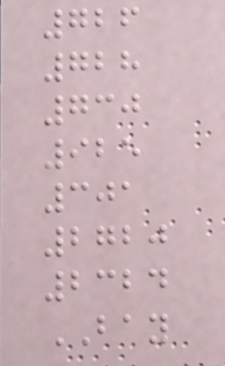726
728
730
925
301
2720
2324
BAY
